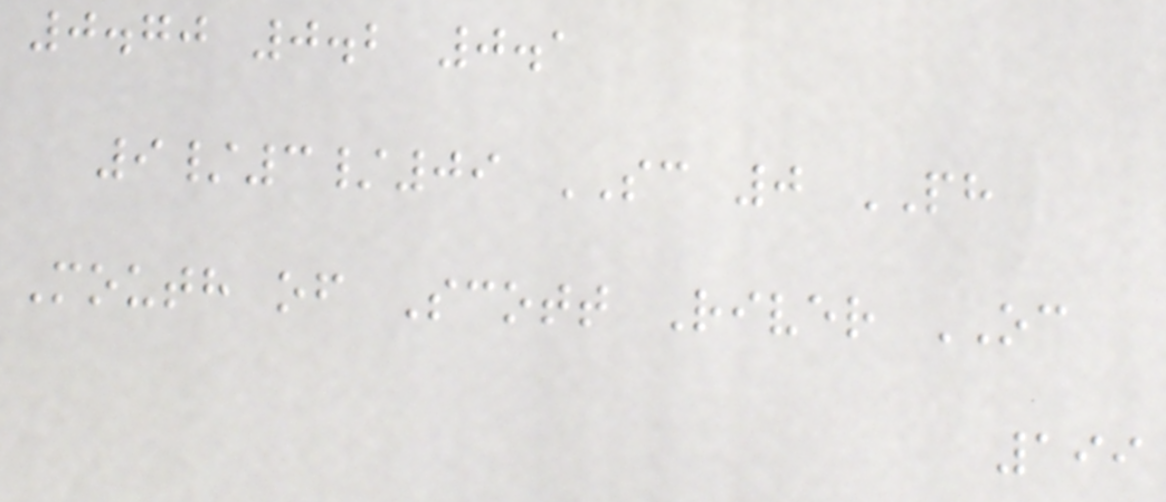0.70 0.2 0.1
9/3/09 SC 0 PH
Mouth of Scott River OC
199
